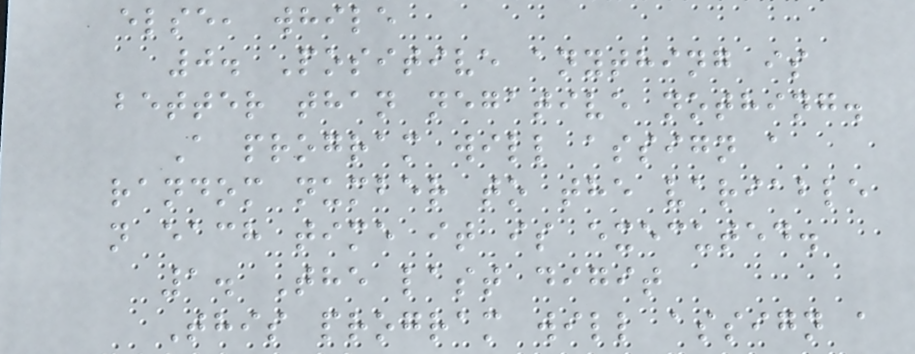else, while
0. Positive anything is
better than negative nothing.
A program will assign a
random number to the variable
n each time it is executed.
1. The last digit
This program will assign a
